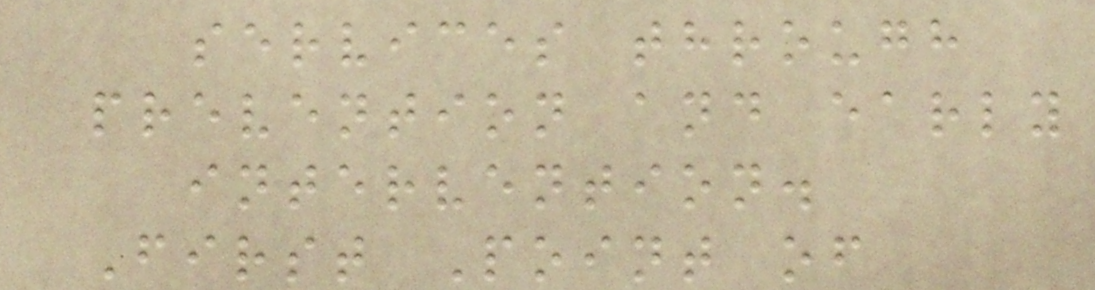services through
prevention and early
intervention.
First Point of
